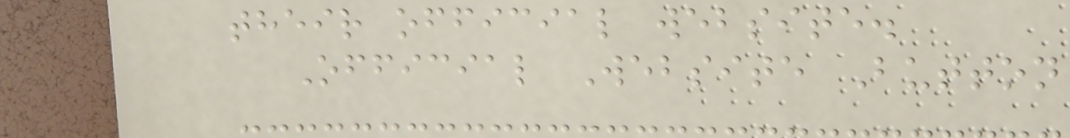their official website.
Official Website Button
